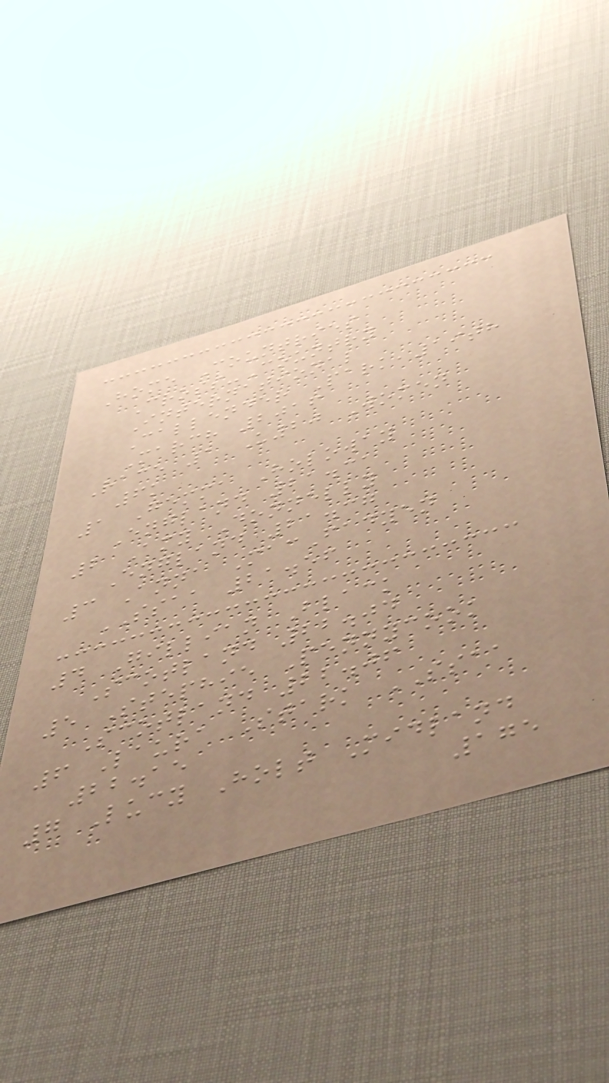Home Countries
Cross-Country
International
Callender Park,19th
March 2016
Race 1 U20 Women
6k
1 Gemma Holoway
England 21.31
2 Amy Donnelly
England 21.37
3 Anna MacFadyen
SSAA 21.56
4 Gillian Black
Scotland 22.04
5 Stephie Pennycook
Scotland 22.06
6 Laura Stark SSAA
22.15
7 Lucy Holt Midland
175
